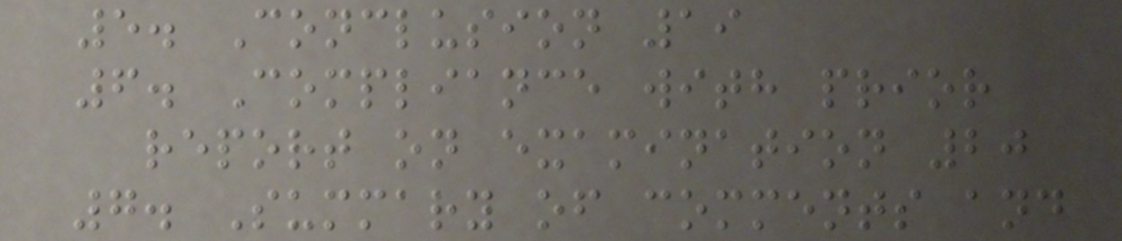5. Conclusion 19
6. Compliance with prior
report on examination 20
7. Summary of comments and
